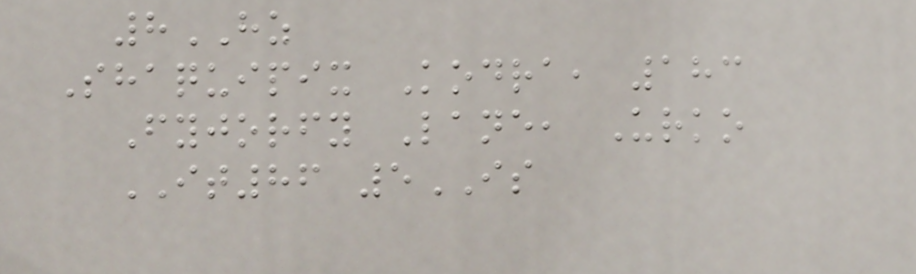8HZ
Shaquipix Kodra, 183
Fyjorfy Lane, Urko
IT86 5IS
